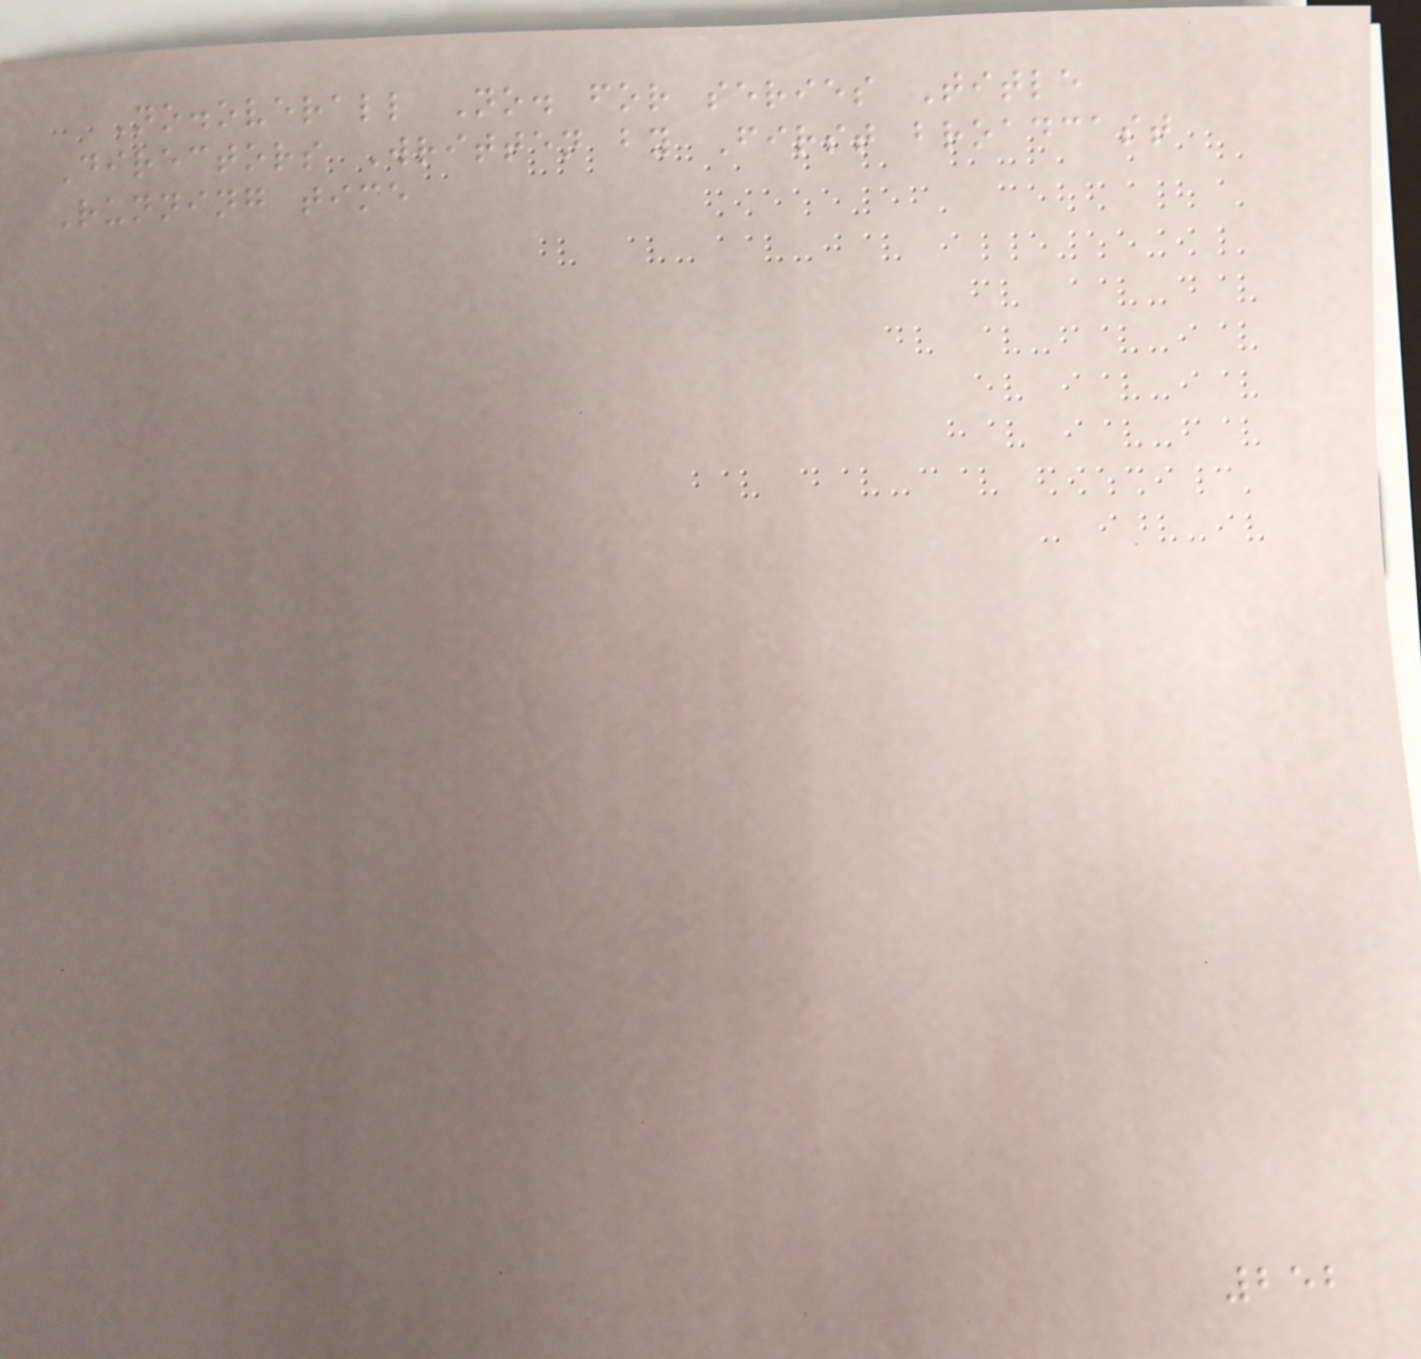No.overall No. for series Title
Directors Written by First broadcast
Running time
252
